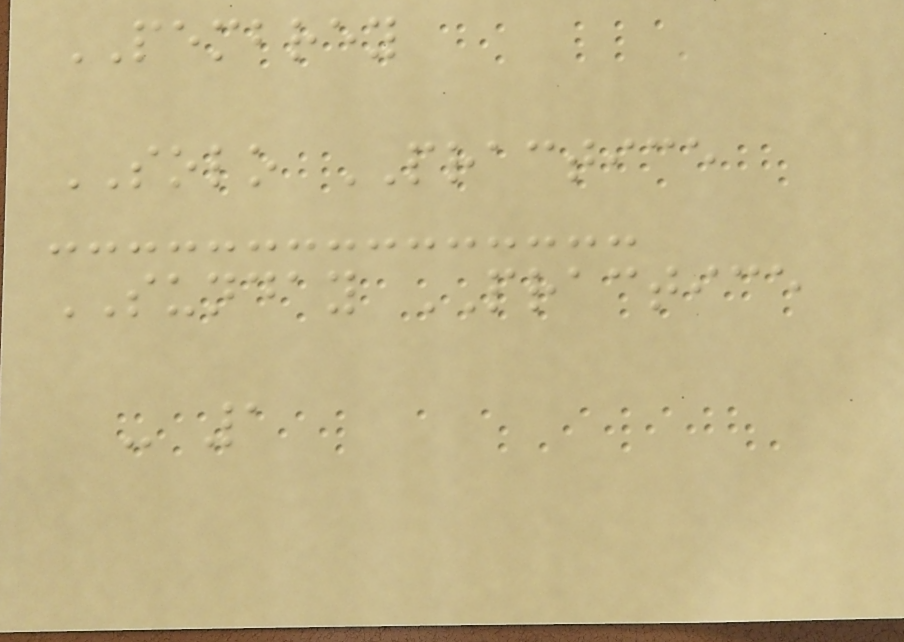PEMBREY
SOLO PRACTICE
SUNDAY PRACTICE
- 1
